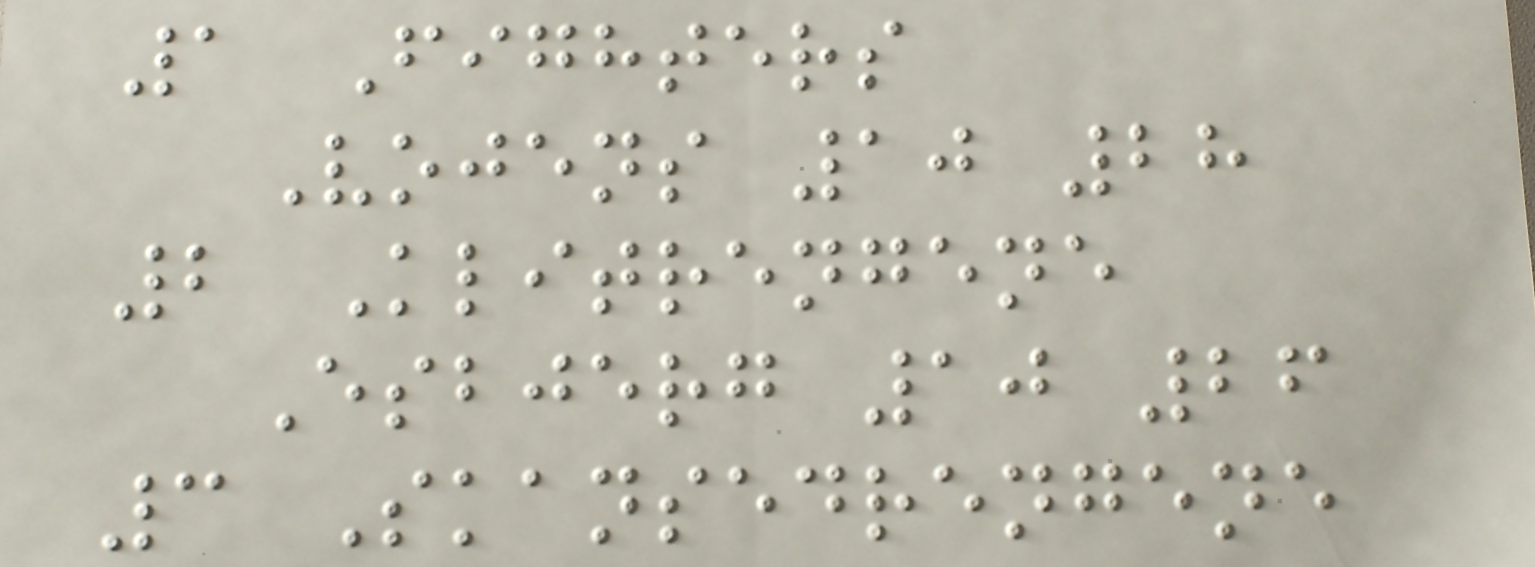1 Fighters
Vojens 10 28
2 Klitrengene
Esbjerg 10 26
3 Skansedrengene
